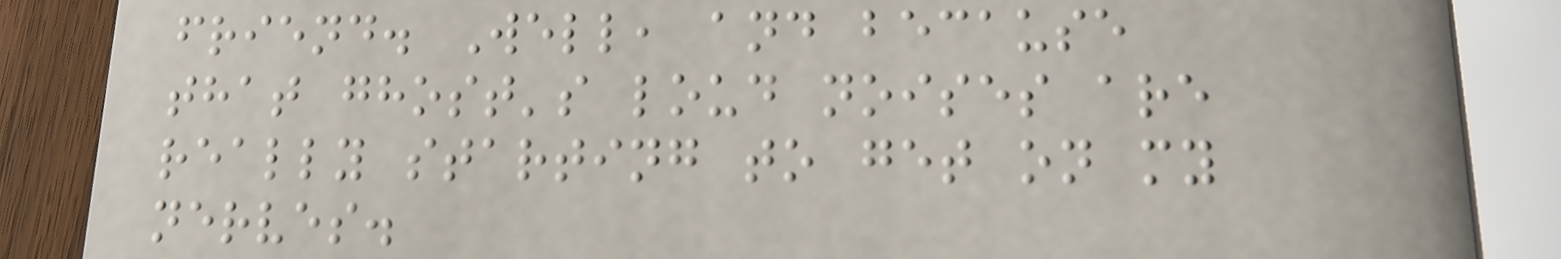friend. Well, and because
that ghost's loud noises are
really starting to get on my
nerves.
